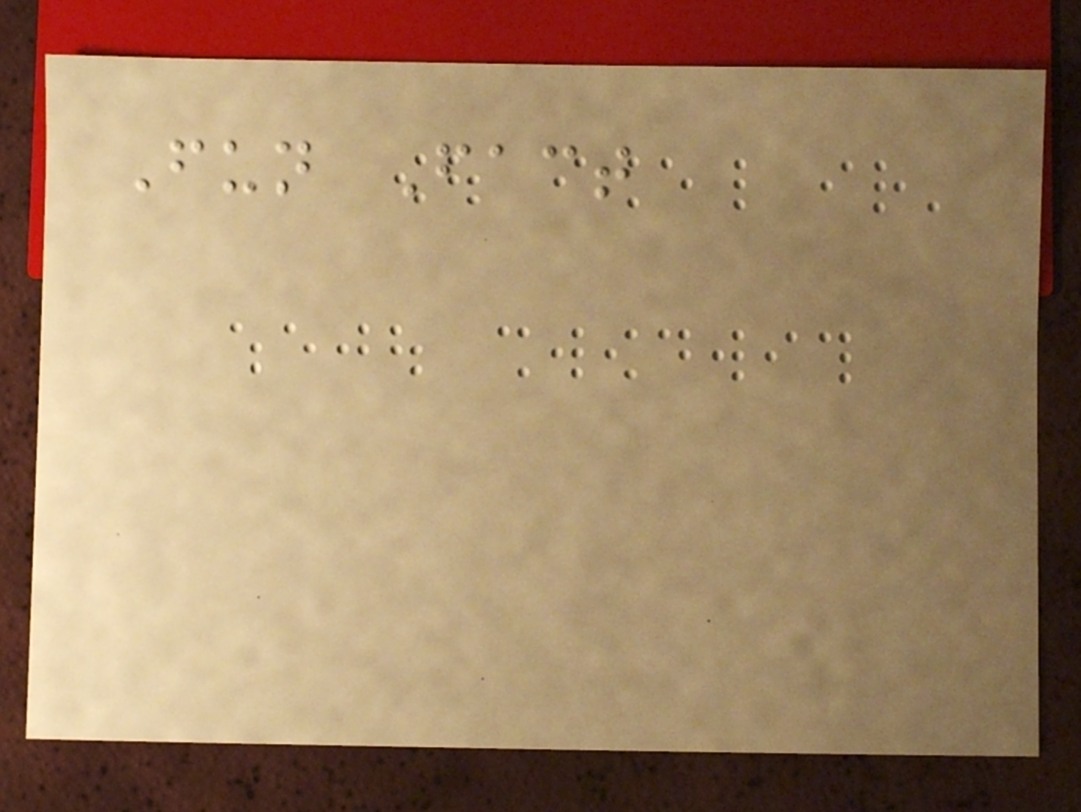Fun Fact
